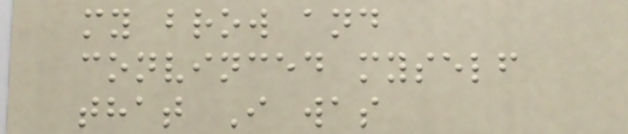my brow and
convinced myself
that I was
